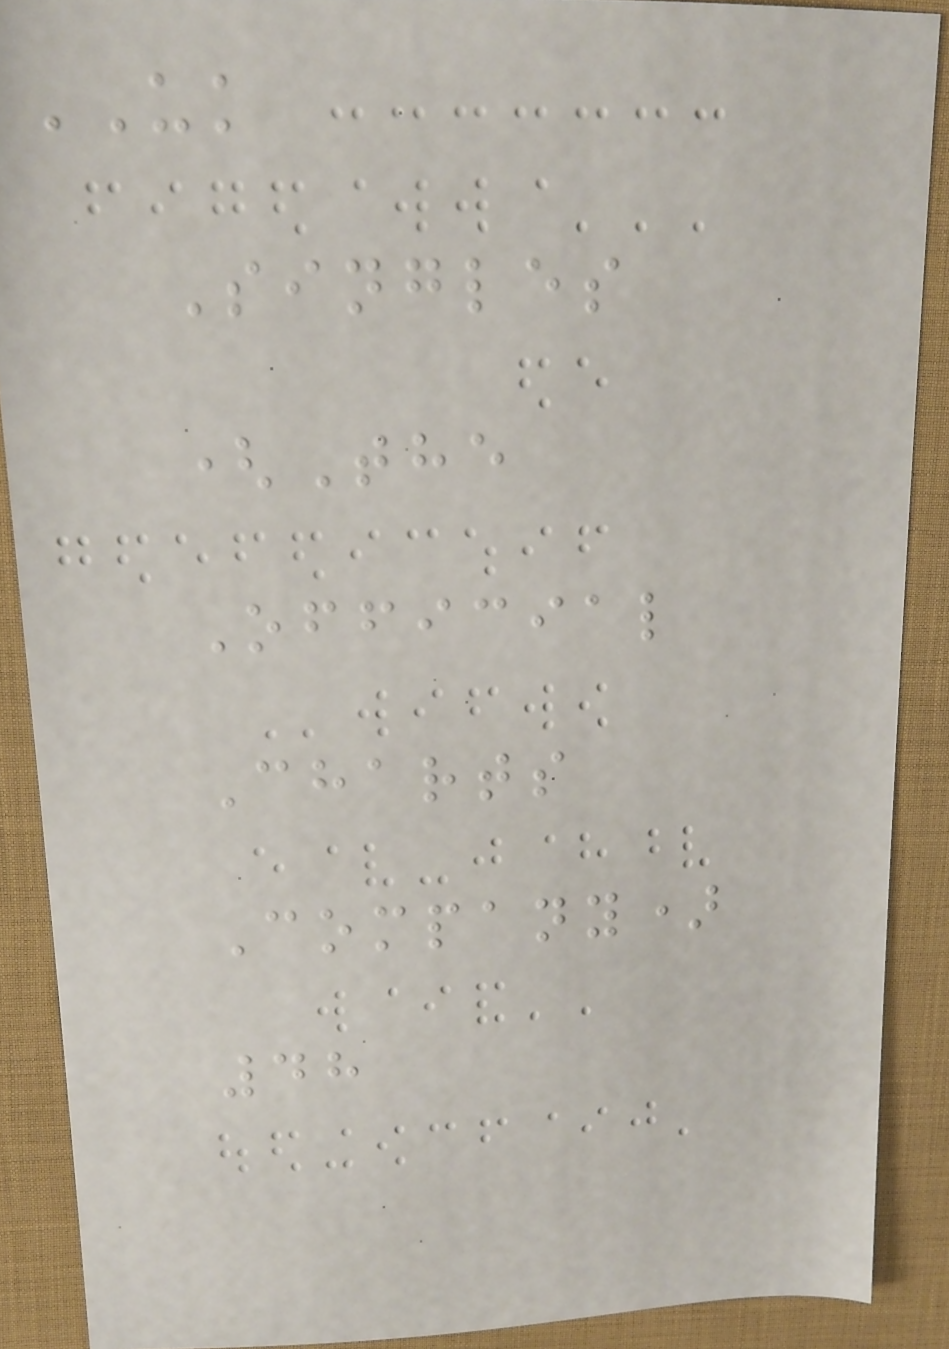UK
Singles
(The
Official
Charts
Company)
48
